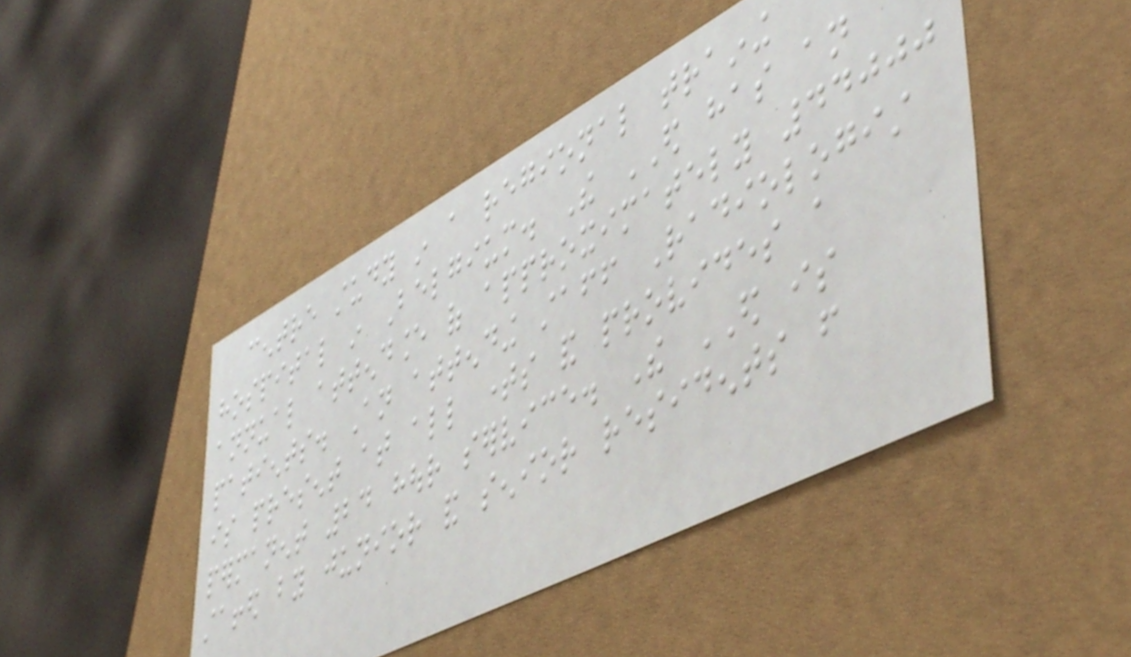centre study in a regional training
hospital in Belgium. The ED has an
annual attendance of approximately 44000
patients. An attending staff Radiologist
is present at all times and provides a
permanent 24 hour service. The ED is
staffed by junior and senior residents from
